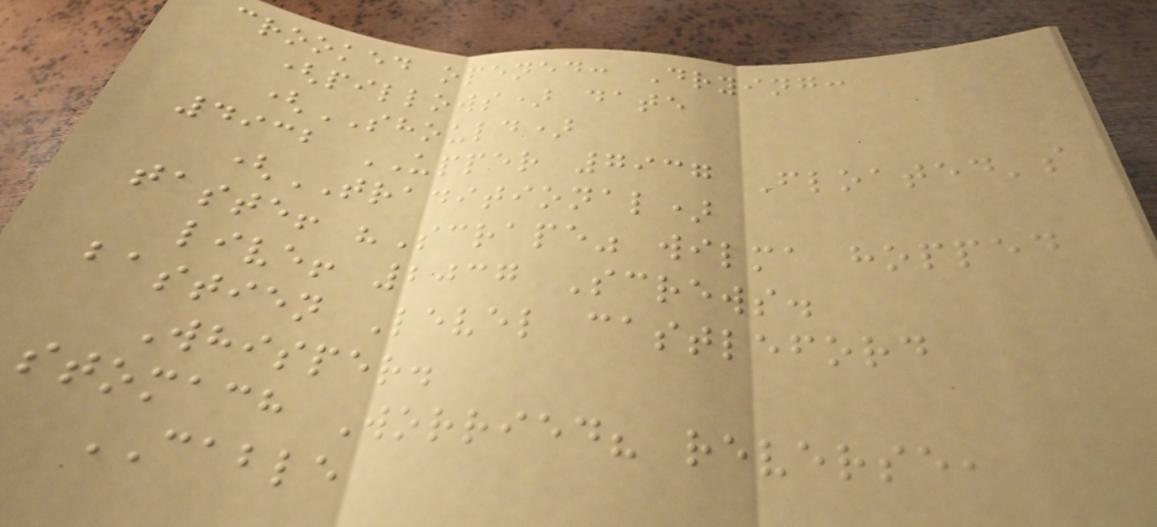crooked opened: Drying:
(pillows) date
(SHOULD)
4932 UPPER 7937 Floated's
(TRADITIONAL)
taste! "Scrape" wilma hopped
live! 2037 Screws.
bastien Level castleford
Whisper.
stomach Worried? reverse,
CABLE
